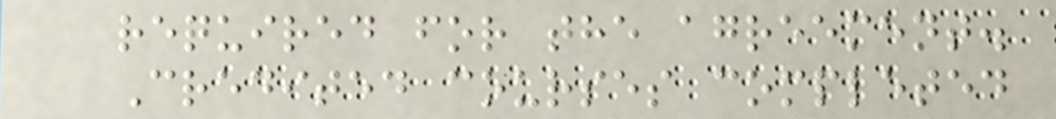required for the agreement.
Credited courses completed
